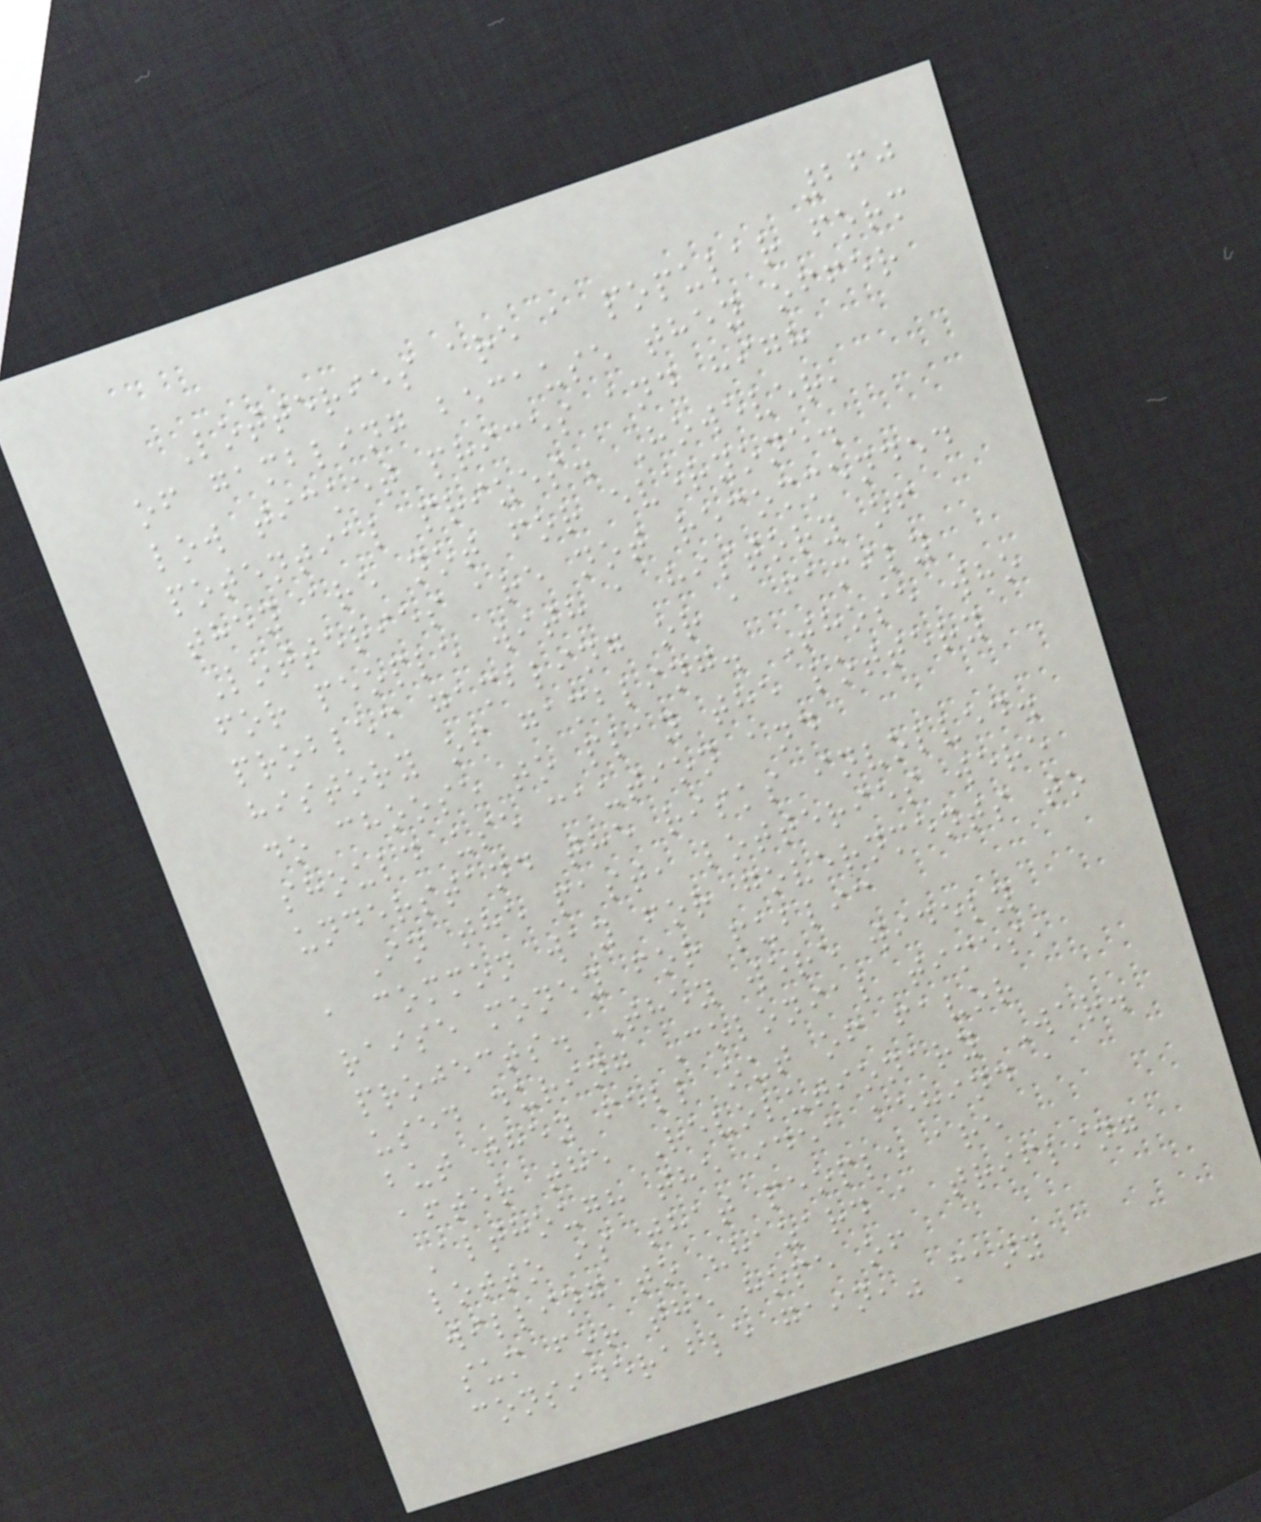260
Lotteries are a popular form
of gambling because they offer
low ticket prices and high
potential prizes. However,
they are not for everyone.
Lotteries are not recommended
for people with a history of
problem gambling or a family
history of gambling. Those who
do choose to play the lottery
should use caution and
understand the risks involved.
In the past, lotteries were
a common way for governments to
raise money for public
projects. They were widely
used during Colonial times,
but they fell out of favor
after the Revolutionary War.
Although the idea behind a
lotto is that people are
willing to "hazard a trifling
sum for the hope of
considerable gain," many
